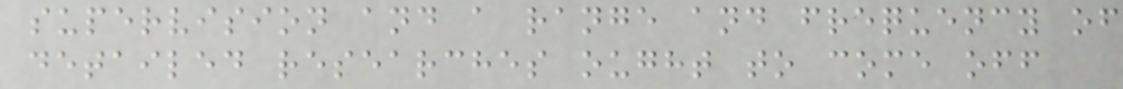supervision and a range and frequency of
detailed researches ought to come off
